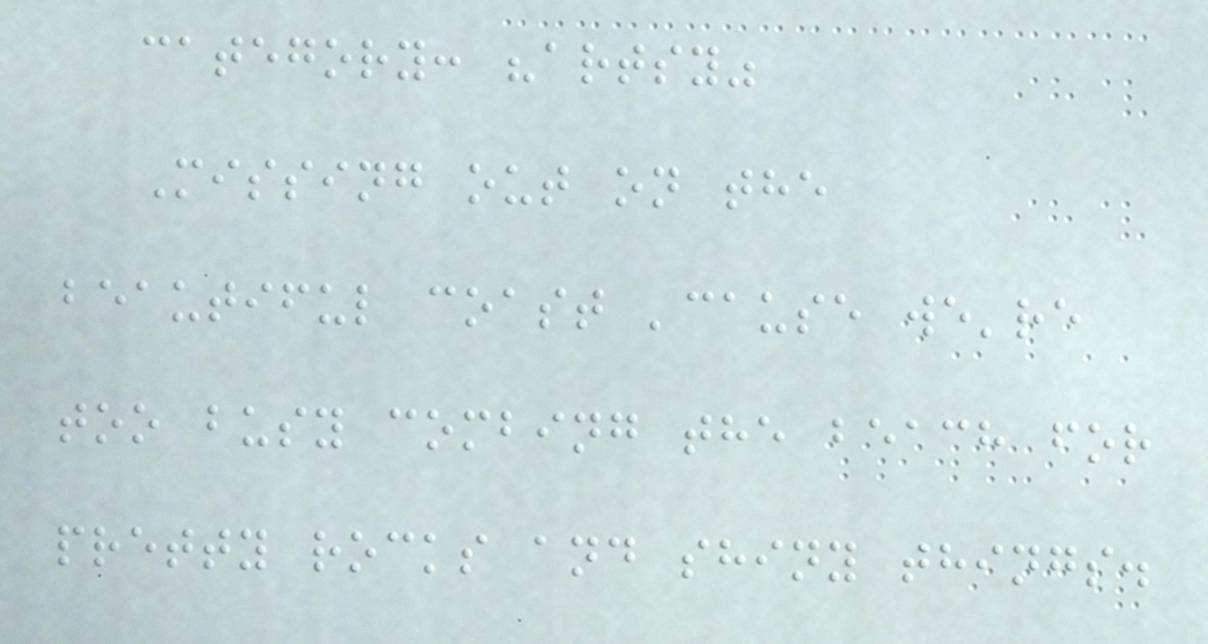category: "artsy"
Missing out on the
beautiful coast 'cause we're
too busy combing the beach for
pretty rocks and shiny things.
